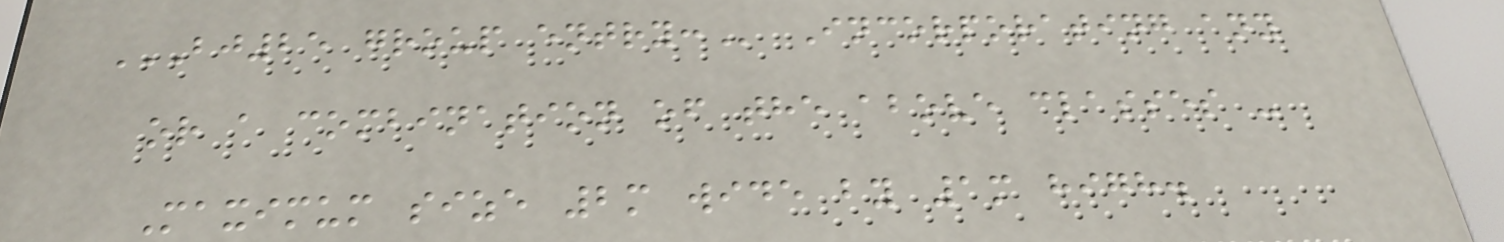BJ25 GROUP ENTRY: Incorporating any
or a combination of the above classes -
Maximum size 2m wide by 1m high.
